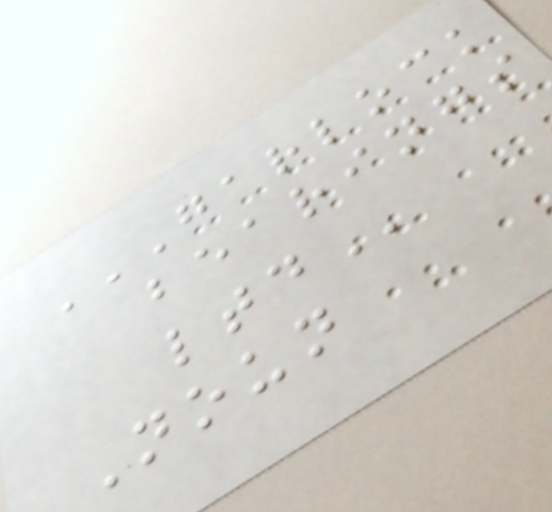GARLOCK
BEARINGS
LTD
Noun
